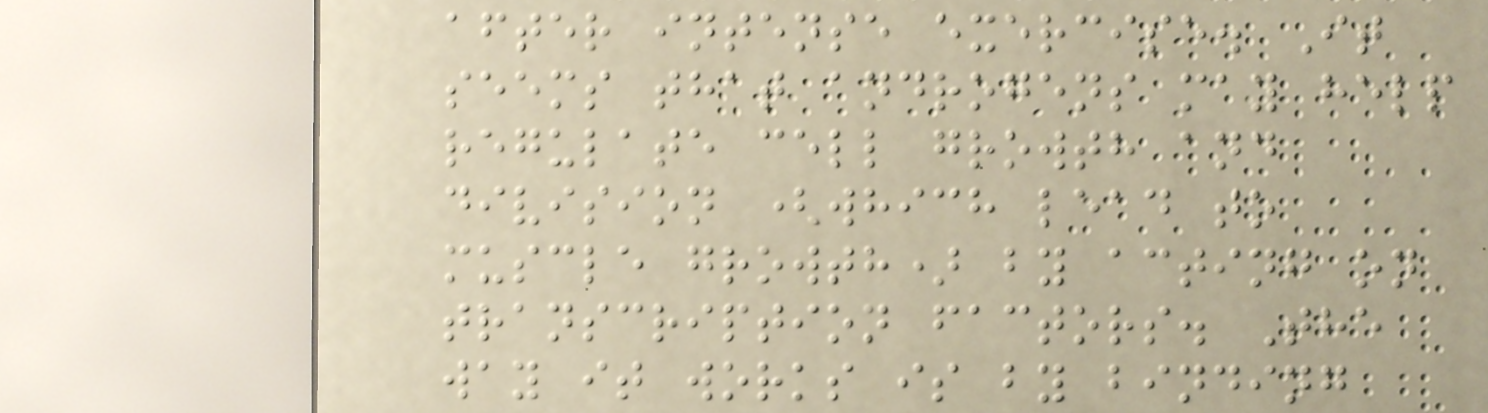after intense exercise. It
seems that androgens may help
regulate cell growth and
division (which lead to
muscle growth) by acting on
transcription factors. The
way it works is by binding
